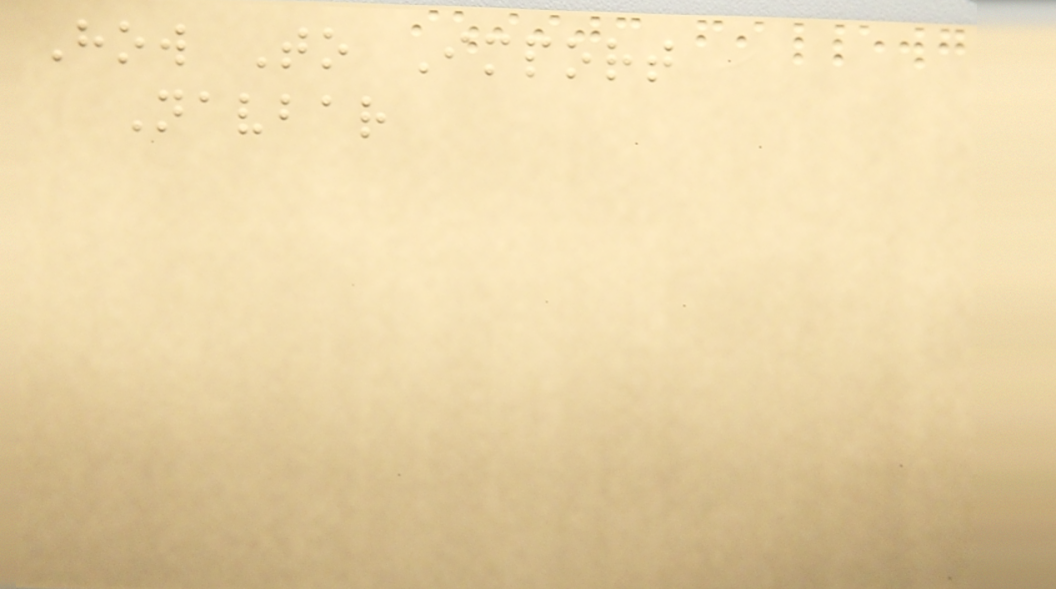How To Import
Navbar
